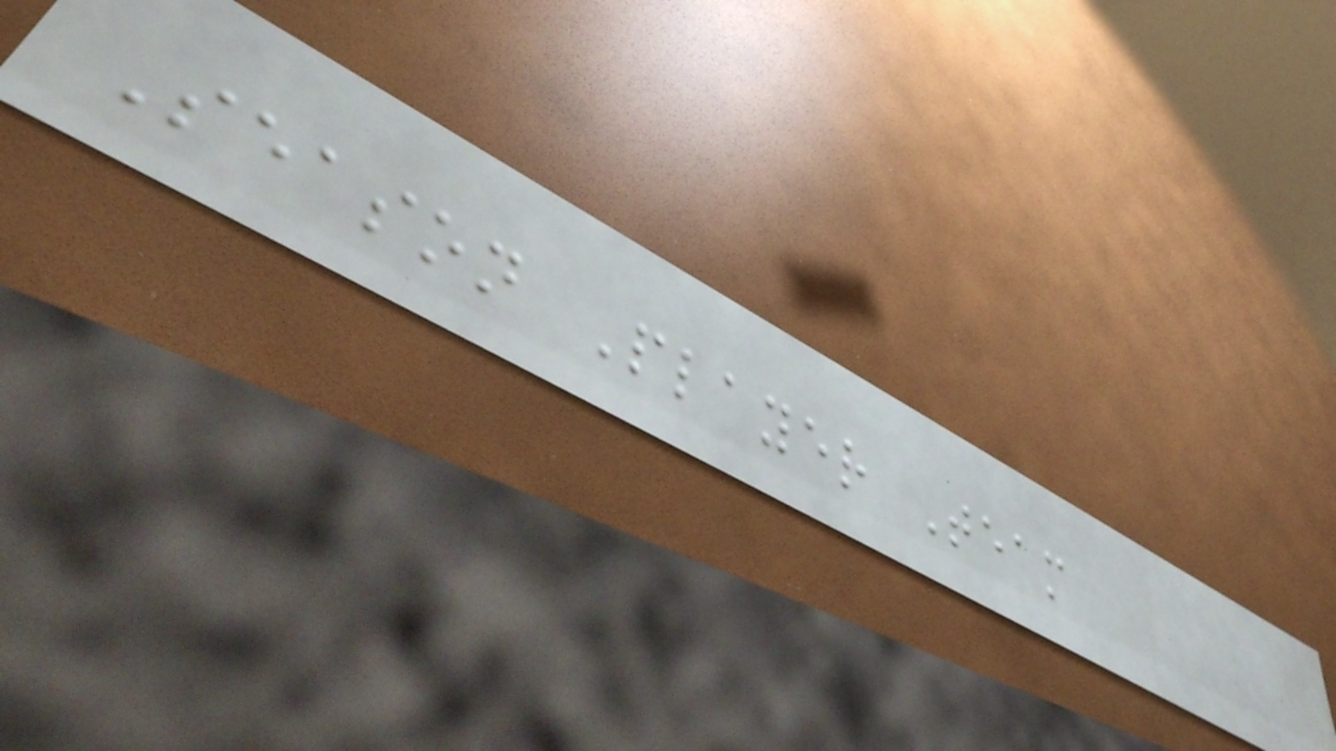Season Player Team
